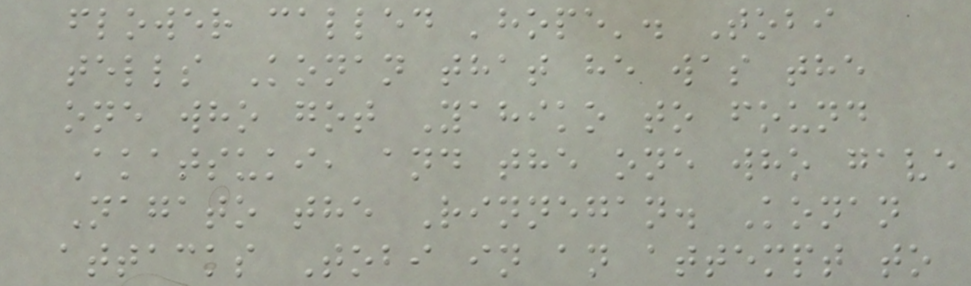flower called 'hope'. Tobi
tells Konan that he was the
one who got Yahiko to found
Akatsuki, and the one who gave
Nagato the Rinnegan. Konan
attacks Tobi in an attempt to
